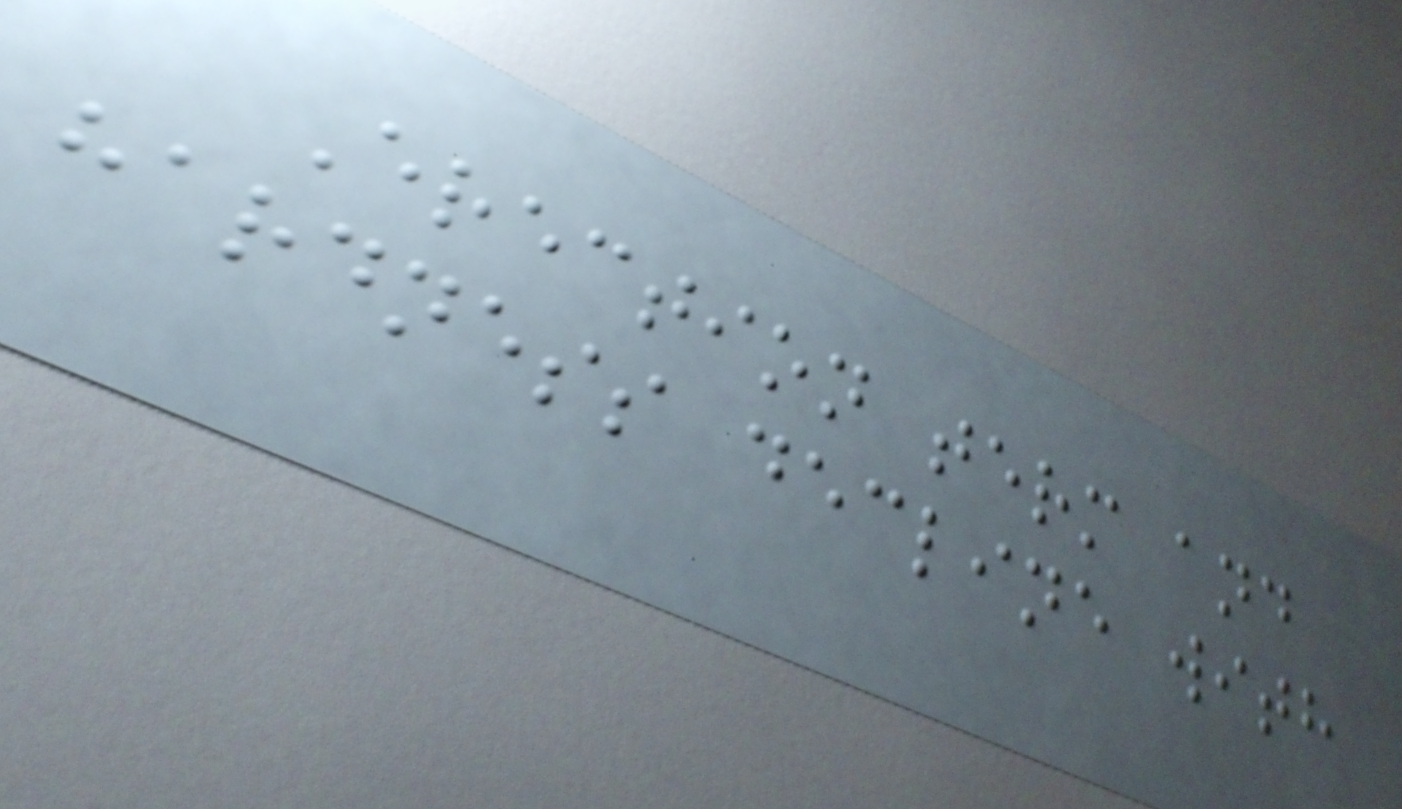Erection term and
hardness decline with
